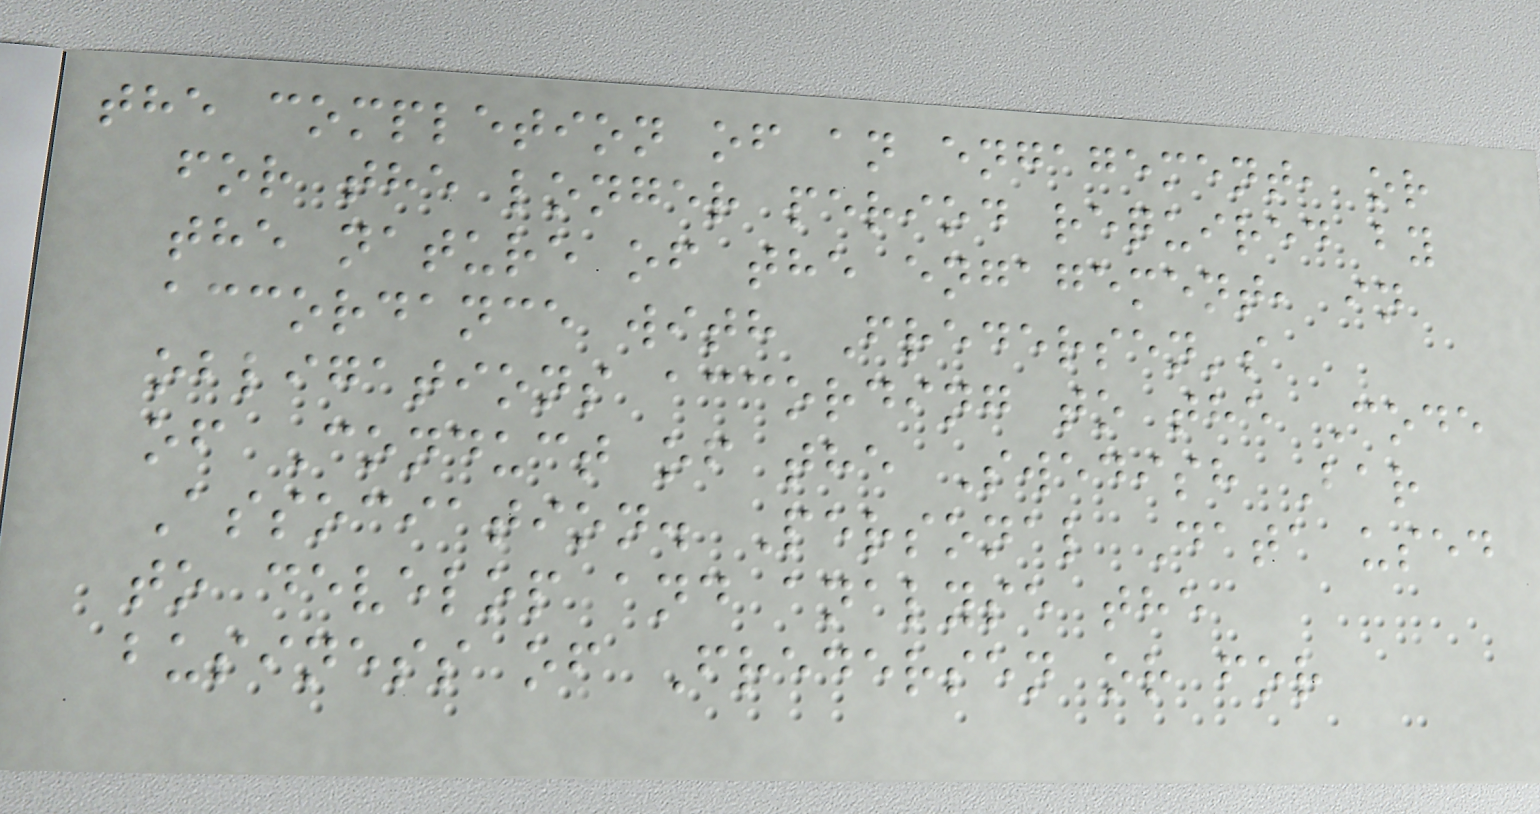the completion of an engagement, or
for the longer period required by
the nature of the engagement, in
accordance with Fredersen's
obligations according to the Code
of Conduct of the Swedish Bar
Association. Personal Data used
to develop and analyse the
business of Fredersen or for
